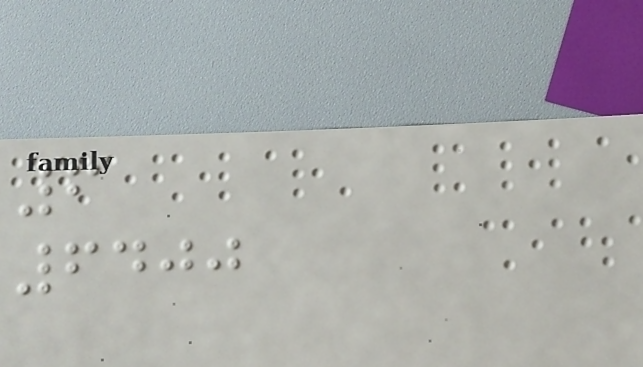6
6400
